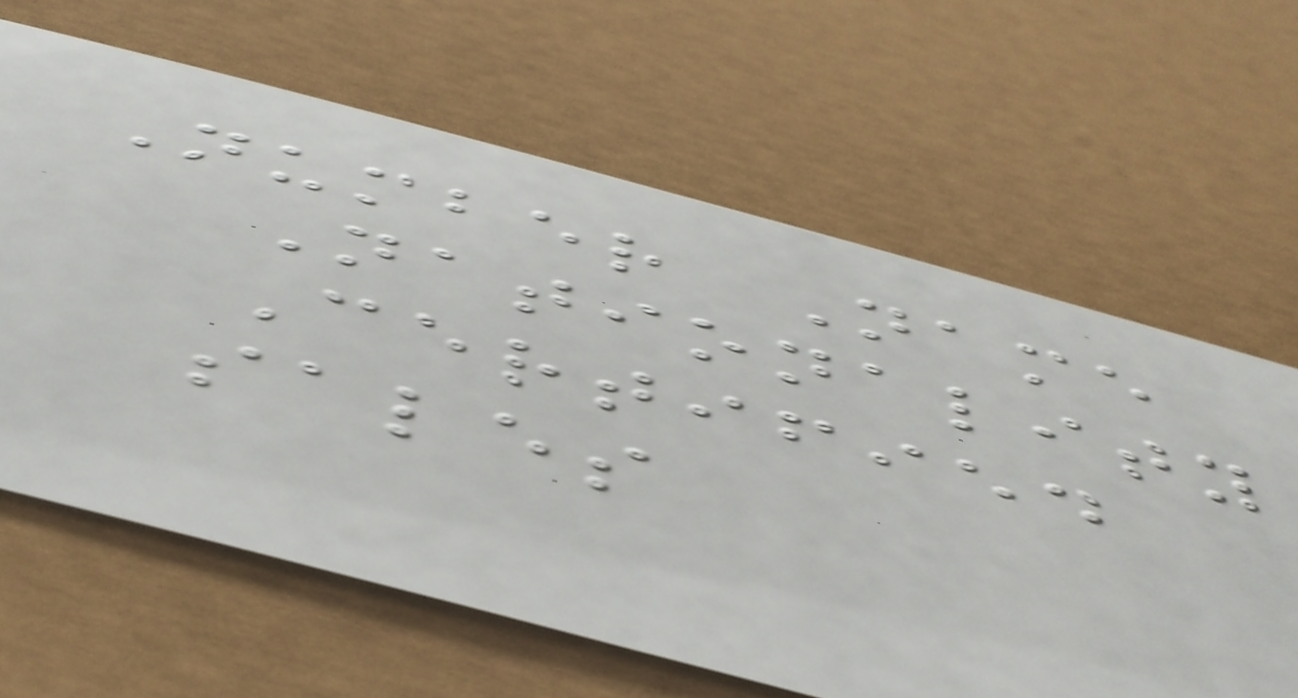Number Name
Nationality
Certified
sales
